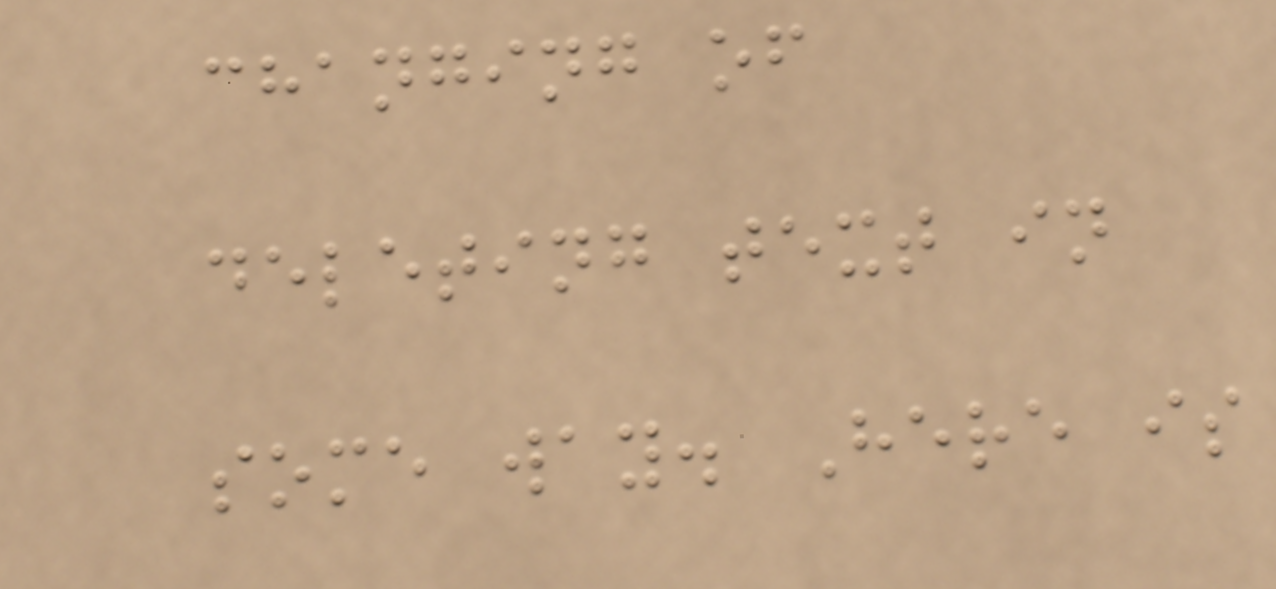changing of
deleting text in
some way. Here is
